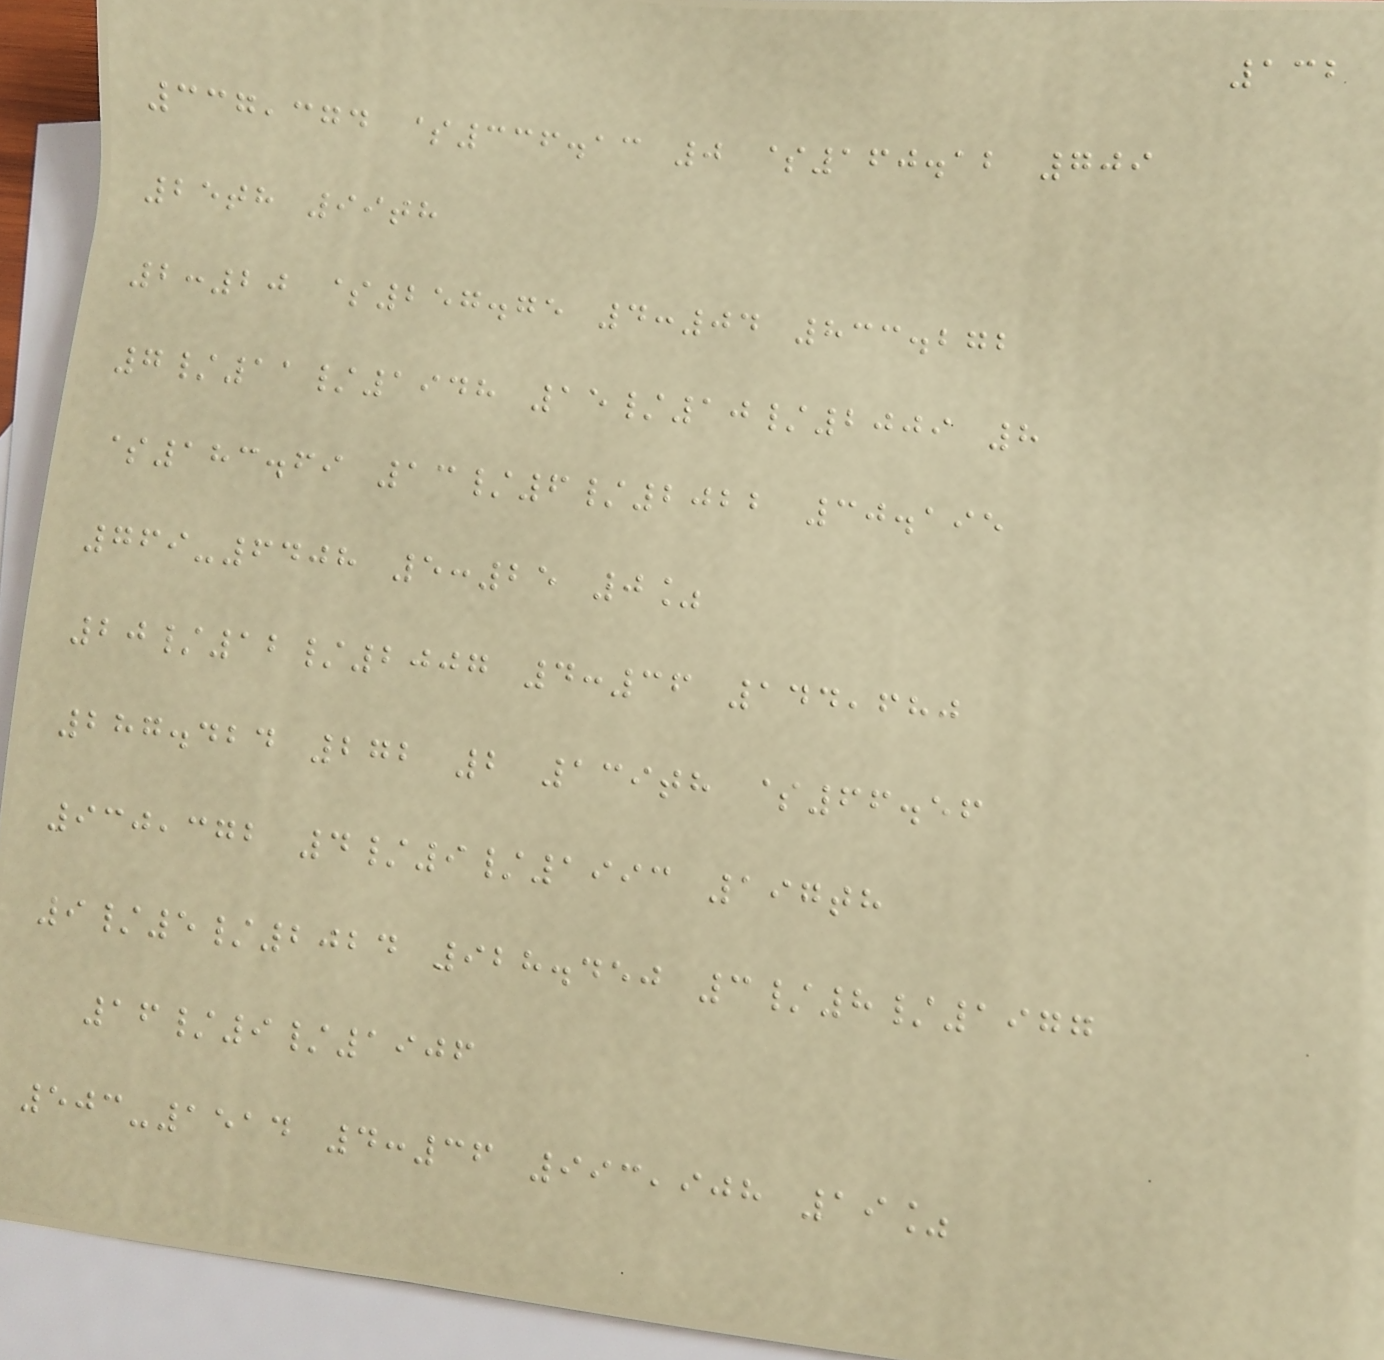132
337,374 $336.13 0 $160.12 709
25th 99th
2:20 $257.75 4:04 833.272
7/11/1948 15/10/2009 8
$183.69 13/6/2022 30.195
769-6408 5:25 0%
20/12/2007 4:36 144,680
287.424 272 2 139th $66.56
930,372 4/9/1993 197th
9/5/2024 928.450 3/8/1977
16/9/1906
503-1514 4:36 993,908 19%
